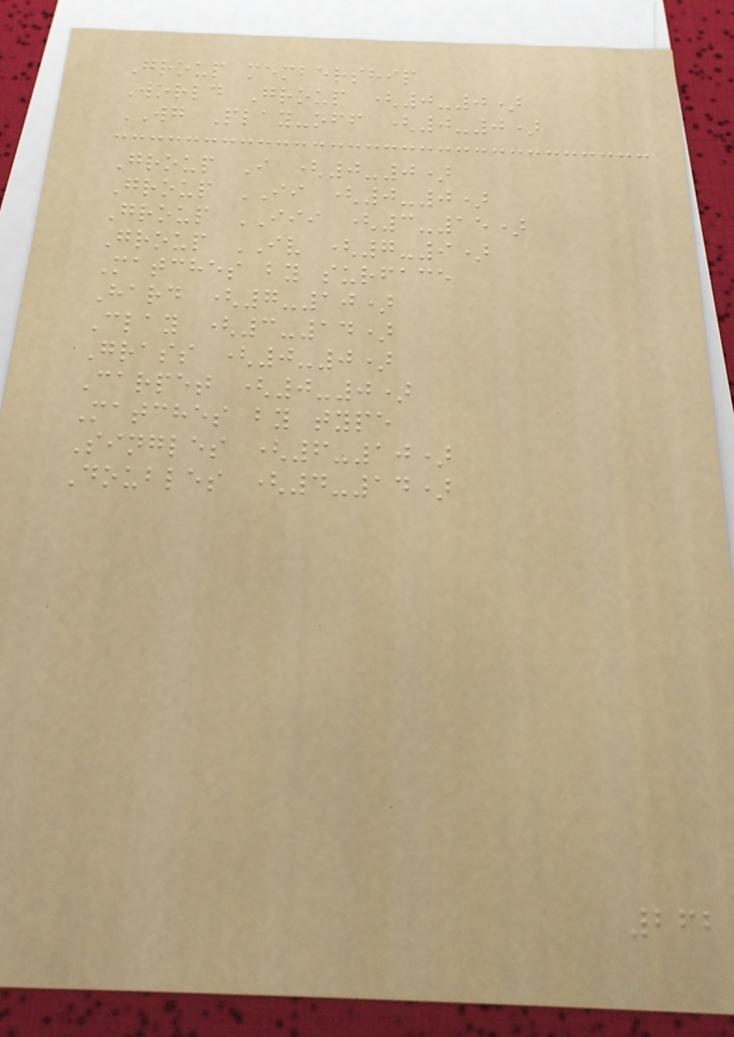Group membership
World Group (0-0)
WG Play-off (0-0)
Group I (0-0)
Group II (0-0)
Group III (3-15)
Group IV (7-9)
Matches by surface
Hard (7-10)
Clay (3-14)
Grass (0-0)
Carpet (0-0)
Matches by type
Singles (6-10)
Doubles (4-14)
262
